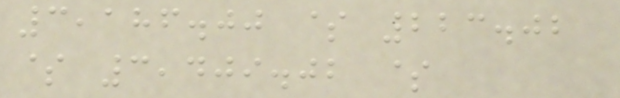3,186.00 $ 223.02
$ 3,409.02 $
